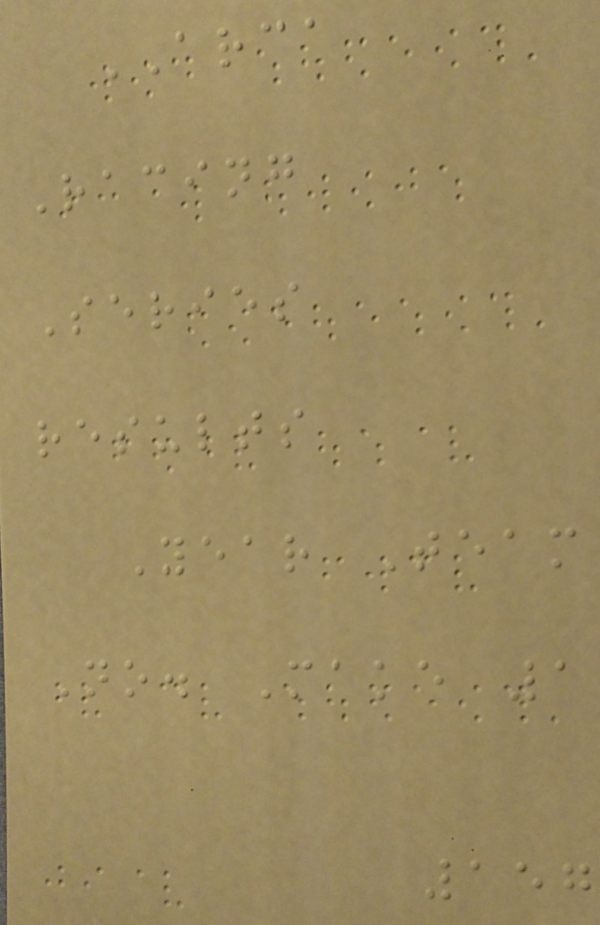ARCA
Racing
Series
results
Year Team
No. Make 1
157
